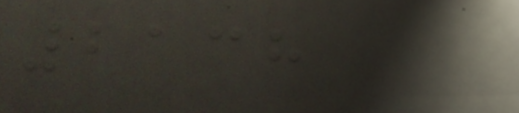2138
